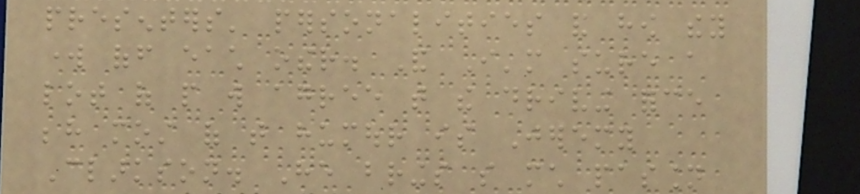presenters' personalities and how they
work off each other. And I'm sure a
lot of people will agree that the driving force
behind most of that humour is Jeremy
Clarkson. He brings so much passion
